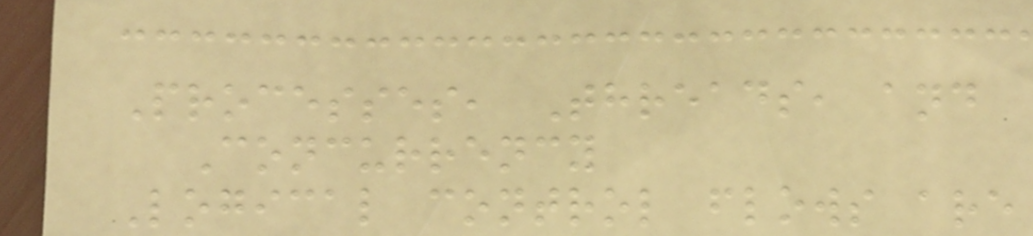Processes, Threads, and
Concurrency
Logical control flows are
